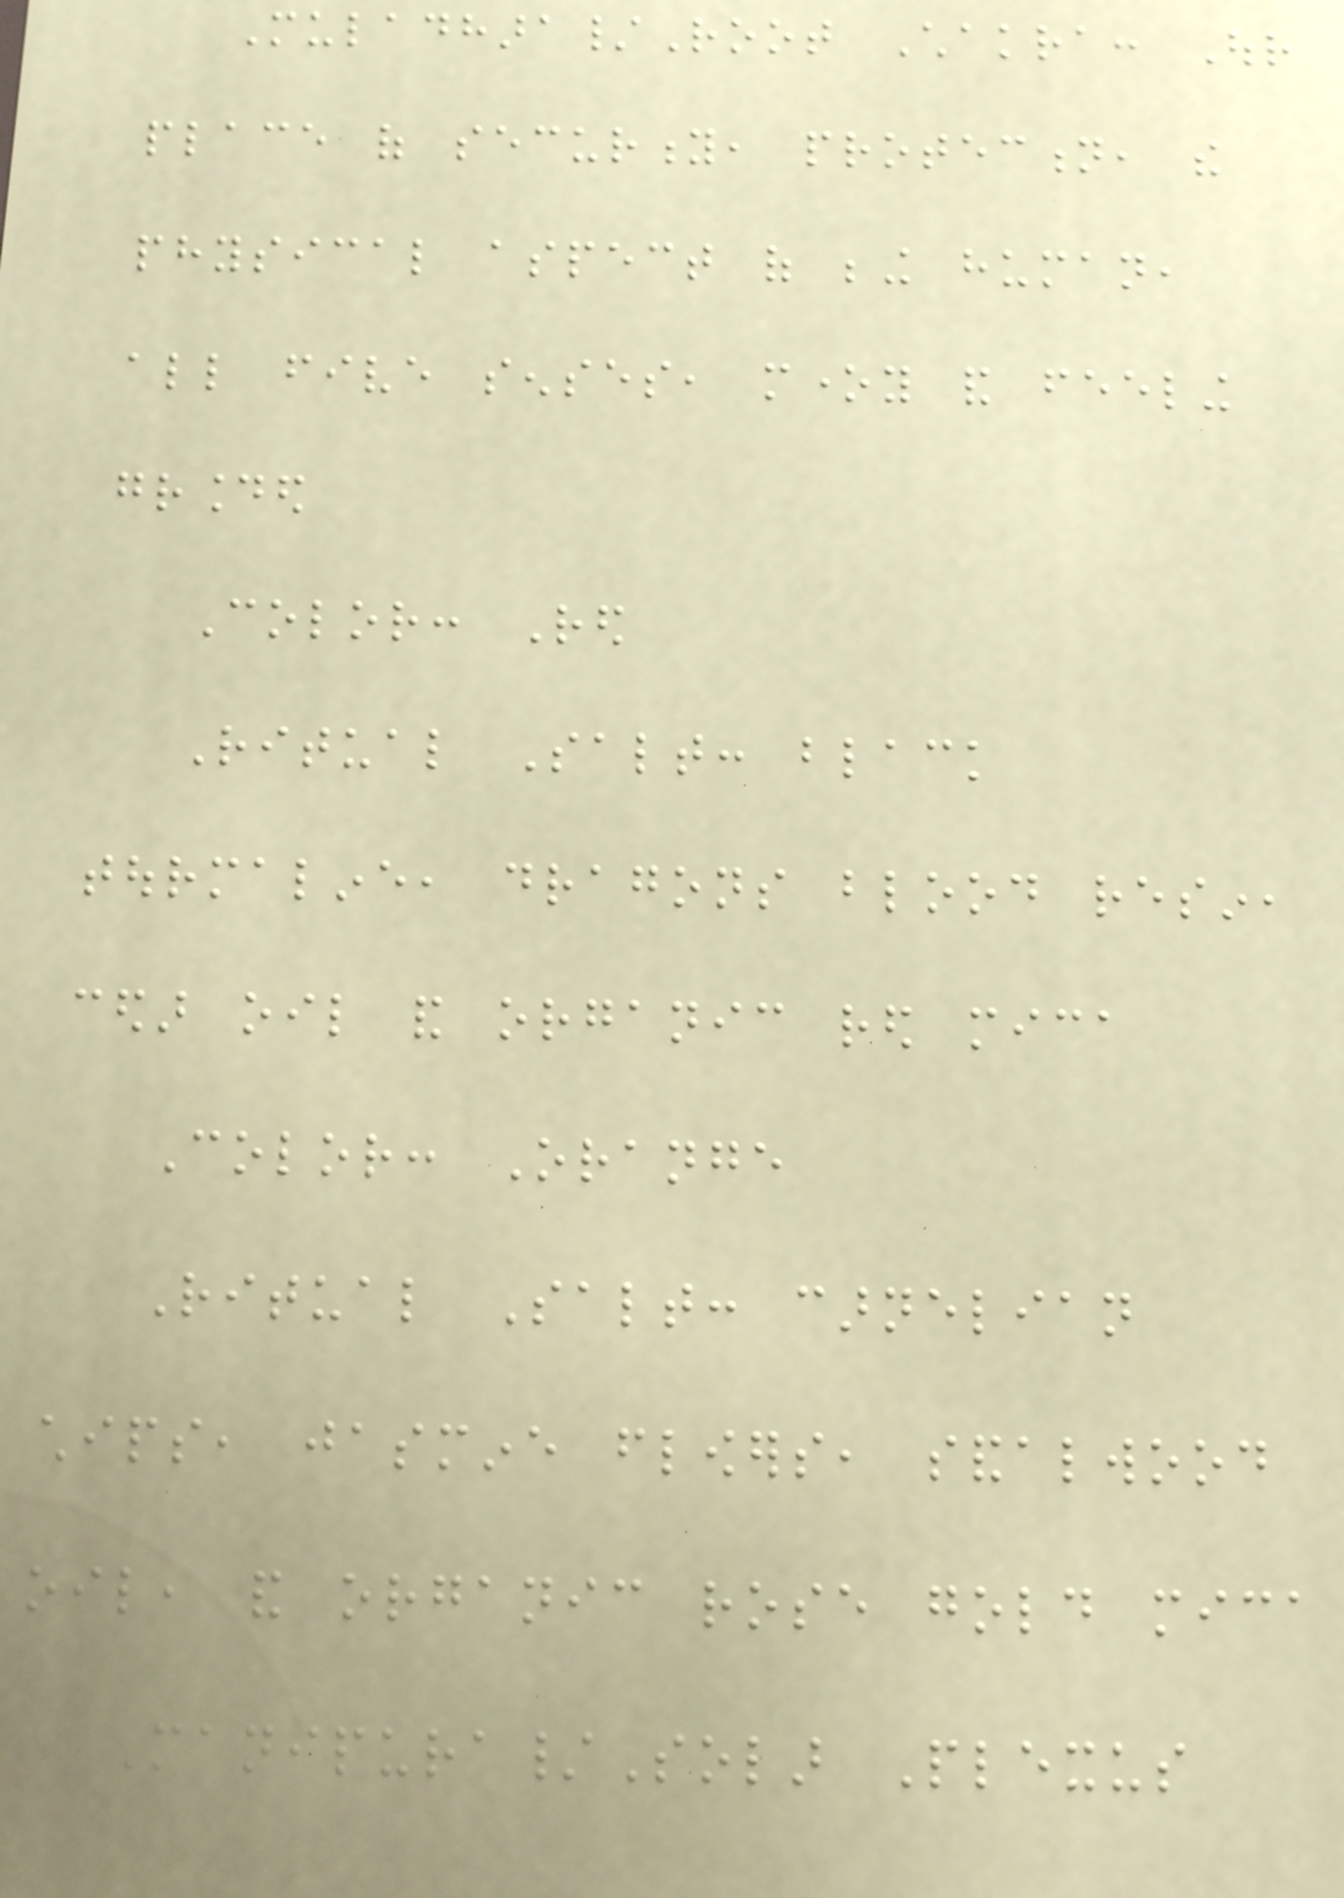Muladhara/Root Chakra: Our
place of security, protection, the
physical aspect of being human,
all five senses, money and feeling
grounded
Color: Red
Ritual Salt: black
tourmaline, dragons blood resin,
cedar oil and organic red mica
Color: Orange
Ritual Salt: carnelian
chips, jasmine flowers, sandalwood
oil, and organic rose gold mica
Manipura/Solar Plexus
